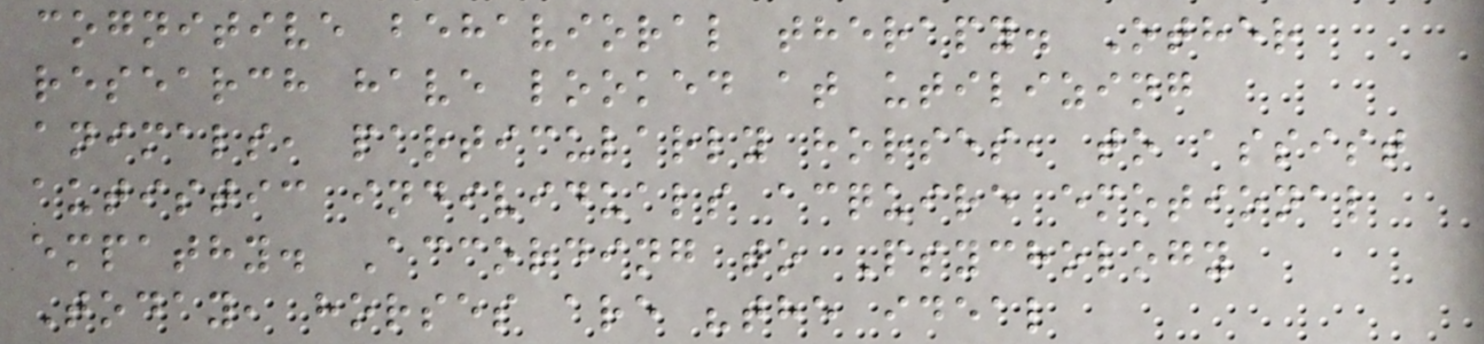cognitive behavioral therapy. Other
research have looked at utilizing
animals, particularly horses, to assist
autistic individuals acquire emotional
empathy. According to Psychology
Today, horses are "the ideal
